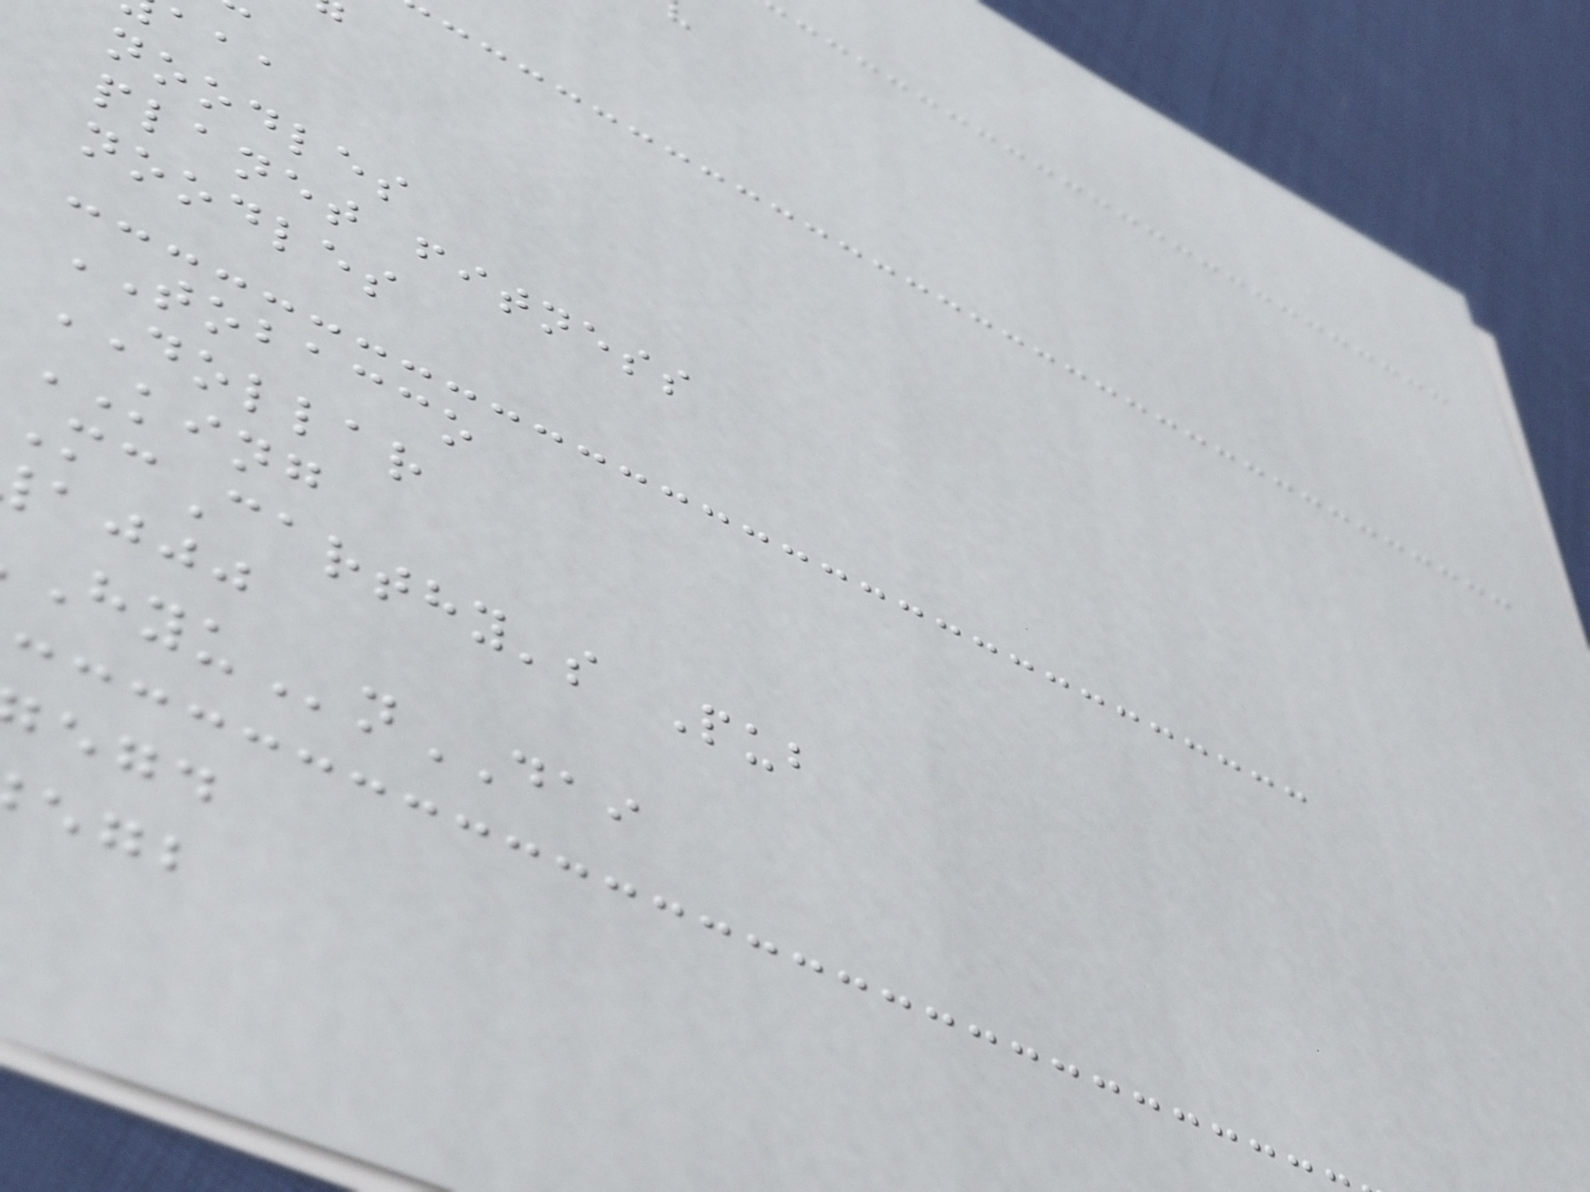noodles
planet fitness
noodles
TOBACCO
DOLLAR
KING
McCarthy's Pub
ajjj
nDAI
